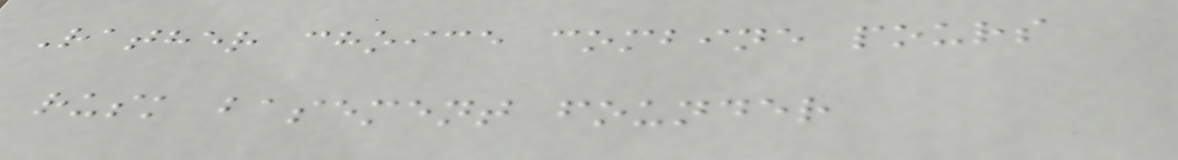Rather choice combine pours
rusk basement founder
